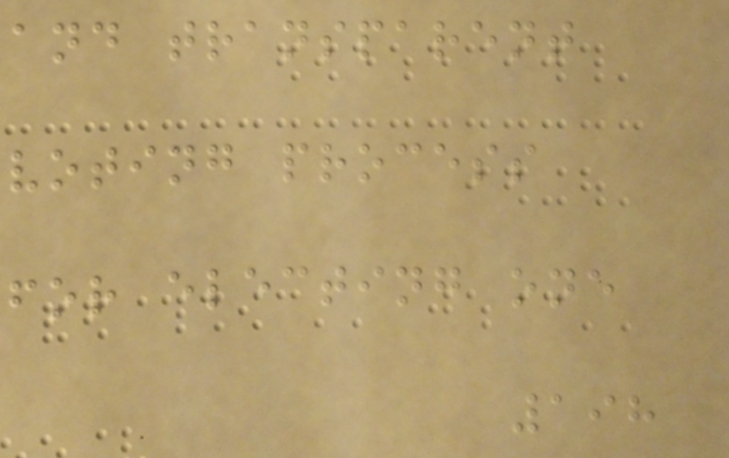and transparent
voting process
for electing one
198
